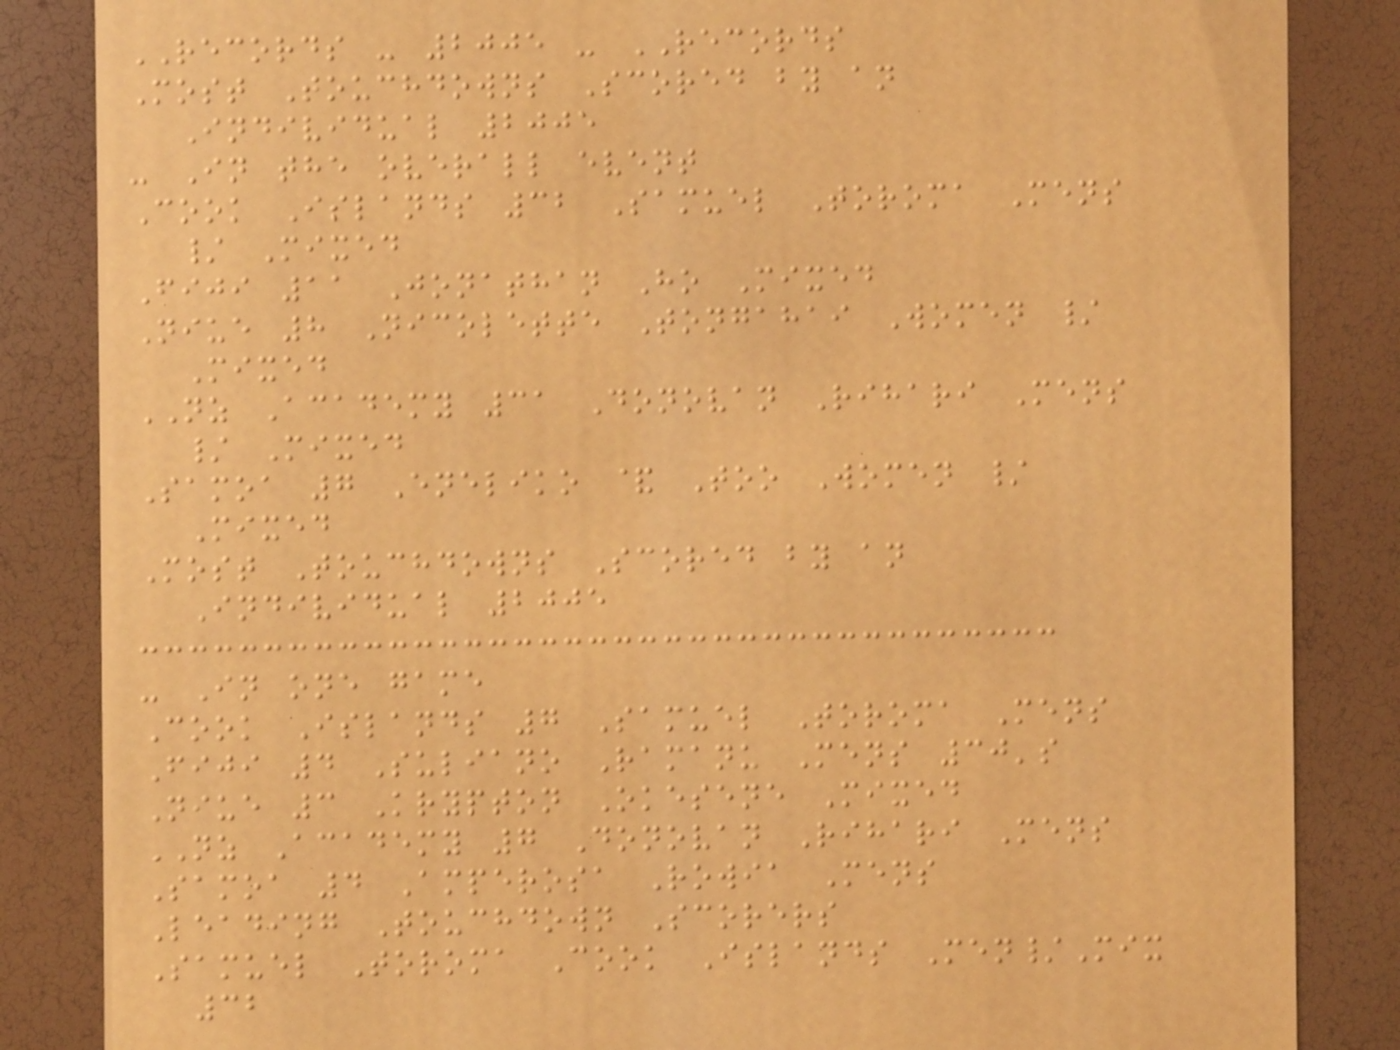RECORDS - 2005 - RECORDS
Most Touchdowns Scored by an
Individual 2005
- In the overall event
Cook Islands 32 Samuel Toroma Mens
/ Mixed
Fiji 11 Jonathan Ho Mixed
Niue 8 Nicolette Tongahai Women /
Mixed
NZ Academy 31 Donovan Rihari Mens
/ Mixed
Samoa 7 Eneliko & Too Women /
Mixed
Most Touchdowns Scored by an
Individual 2005
- In one game
Cook Islands 7 Samuel Toroma Mens
Fiji 4 Suliano Ramanu Mens 30's
Niue 3 Krypton Okesene Mixed
NZ Academy 7 Donovan Rihari Mens
Samoa 4 Amperosa Rowia Mens
Leading Touchdown Scorers
Samuel Toroma Cook Islands Men/Mix
32
